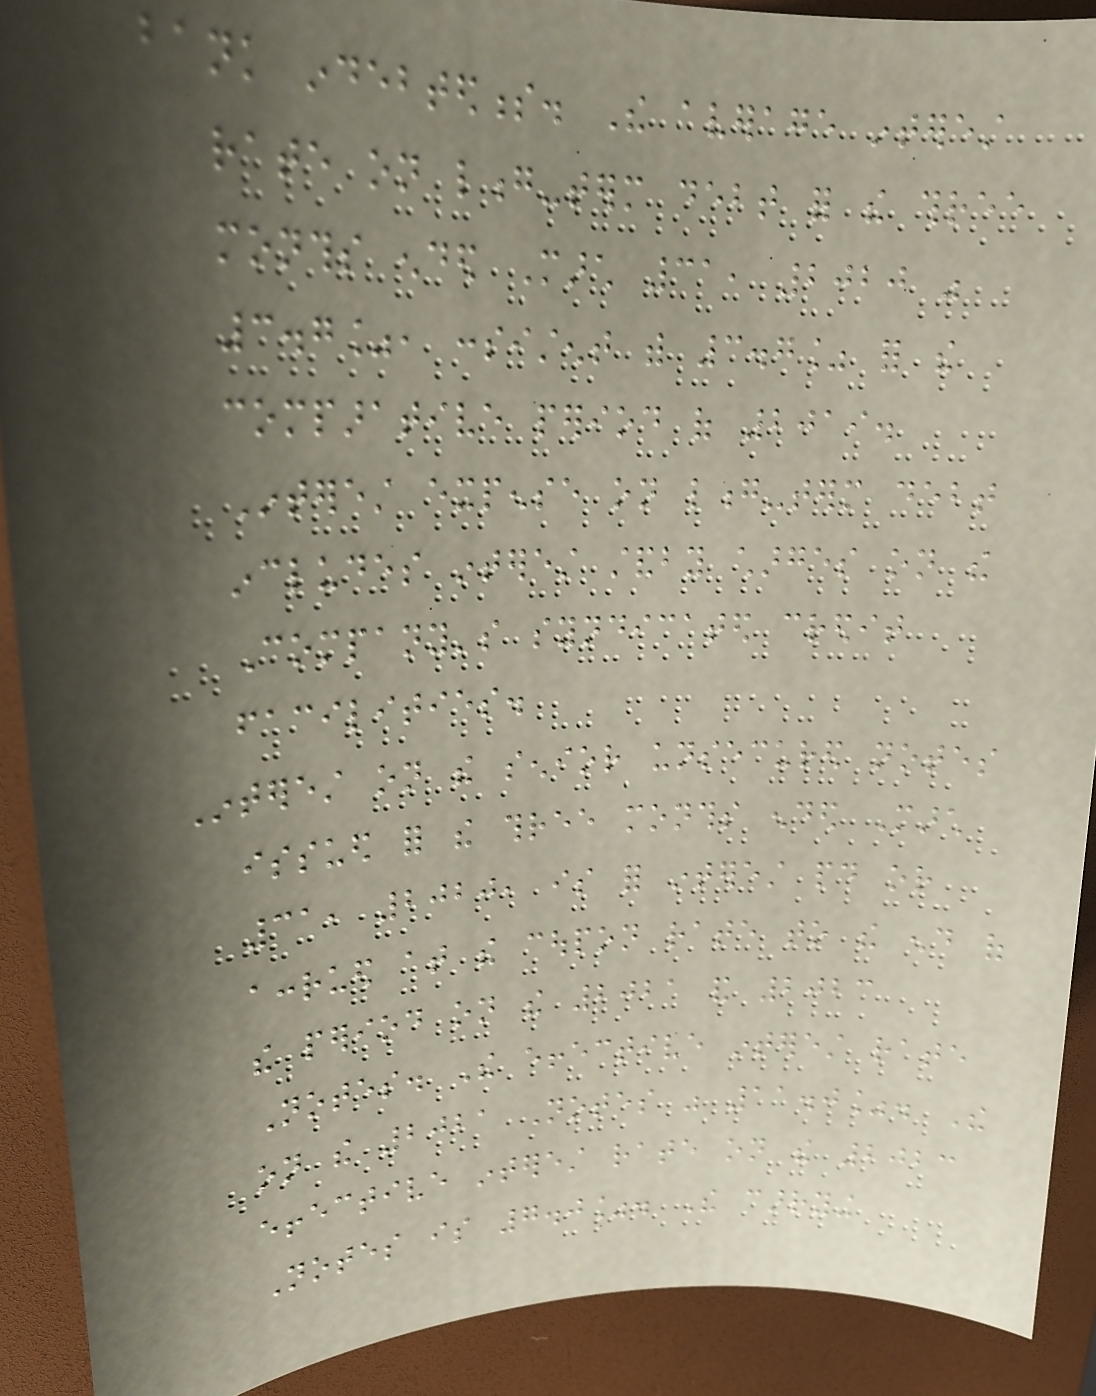bank indebtedness. The average interest
rate on long-term debt for the three
months ended March 31, 2020 was
3.7%, consistent with 3.7% for the
comparative period of 2019.
Interest expense on long-term debt
includes interest standby charges on the
Company's syndicated credit
facilities.
Interest on the senior unsecured notes
issued for the three months ended March
31, 2020, is for interest paid or
accrued at the coupon rate to the end of
the period on the 2021 and 2023
Notes. The effective interest rate
on the 2021 Notes was 11.0%. The
effective interest rate on the 2023
Notes is 7.0%. The carrying
